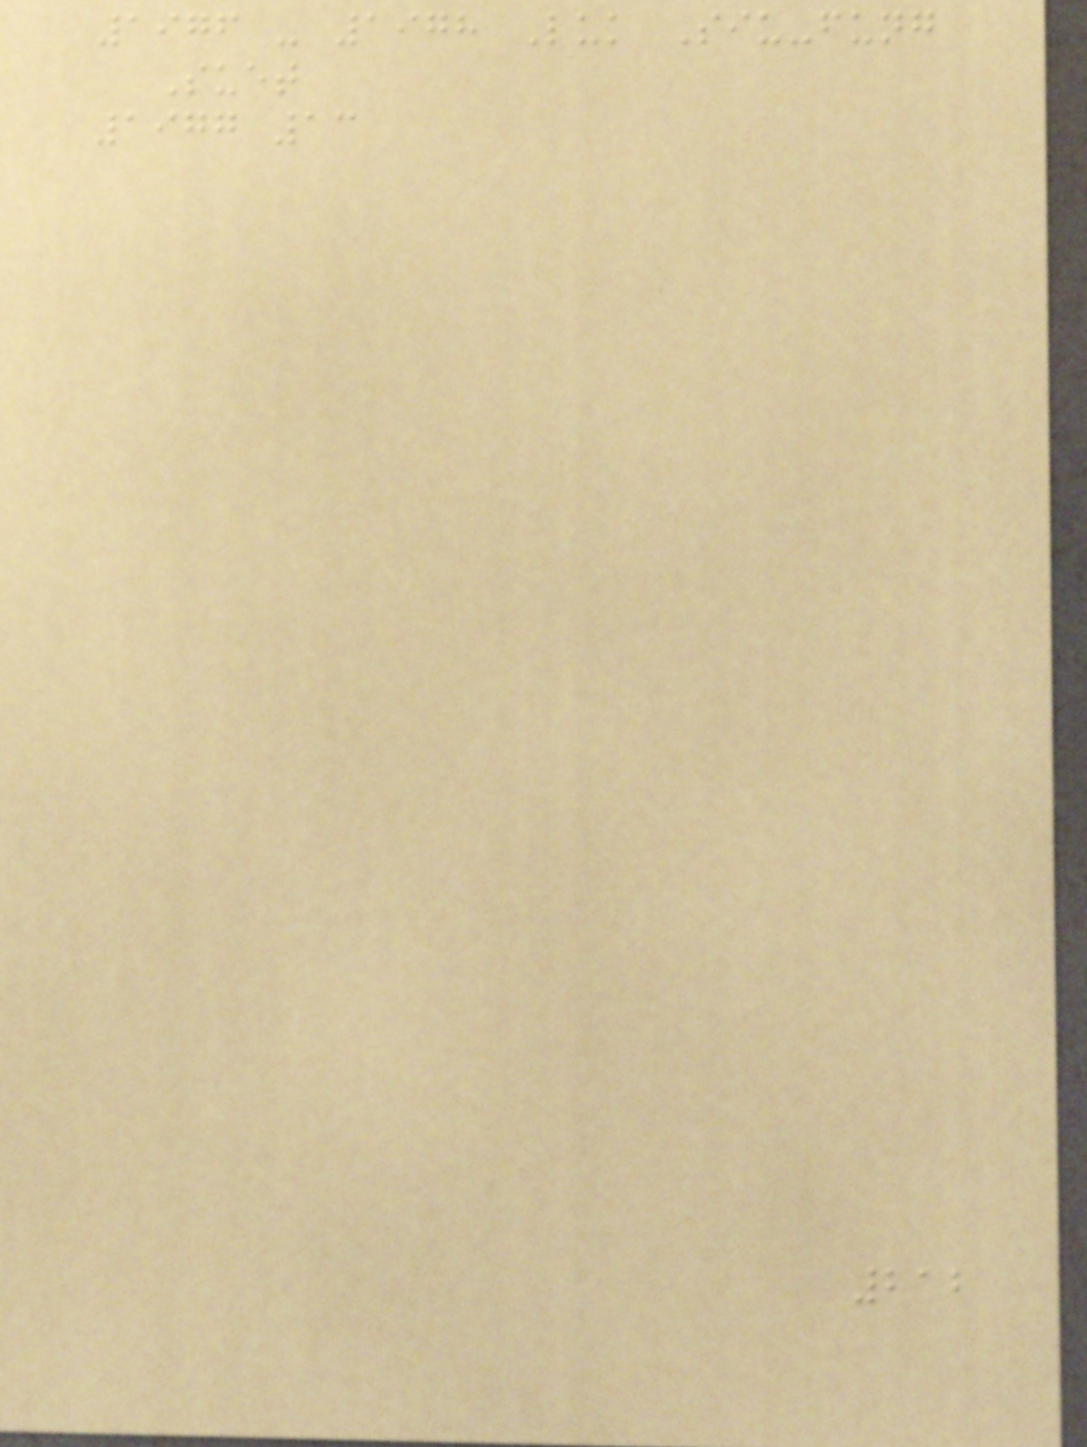1976 - 1978 Luk Siu-fung
Suet
1977 13
212
